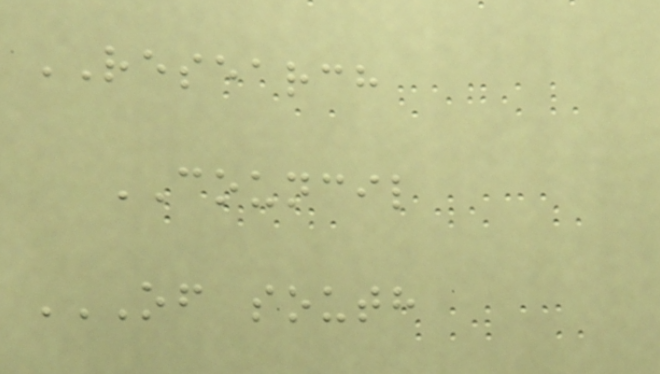RESEARCH
COUNCIL
OF SOUTH
